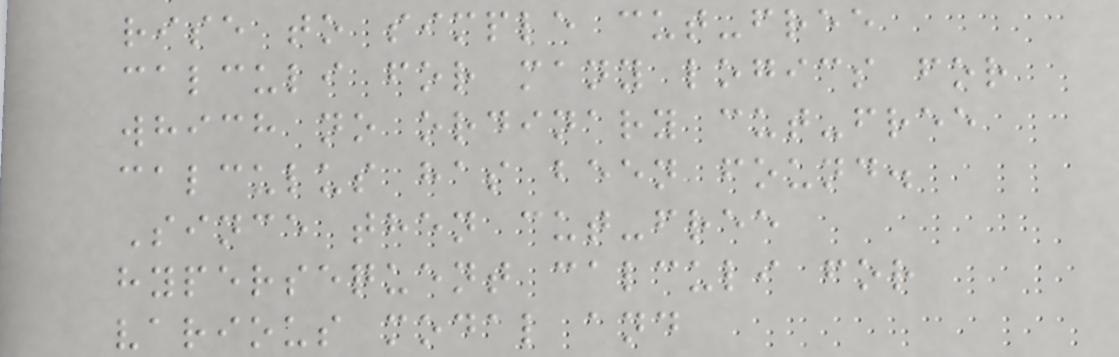rise to simple cut-free
calculi for many logics for
which no ordinary cut-free
calculus has been found.
Since then cut-free
hypersequent calculi for
various modal and
